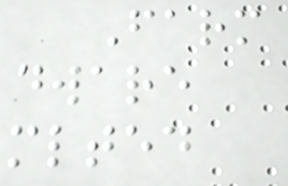Farm
dware
mlted
